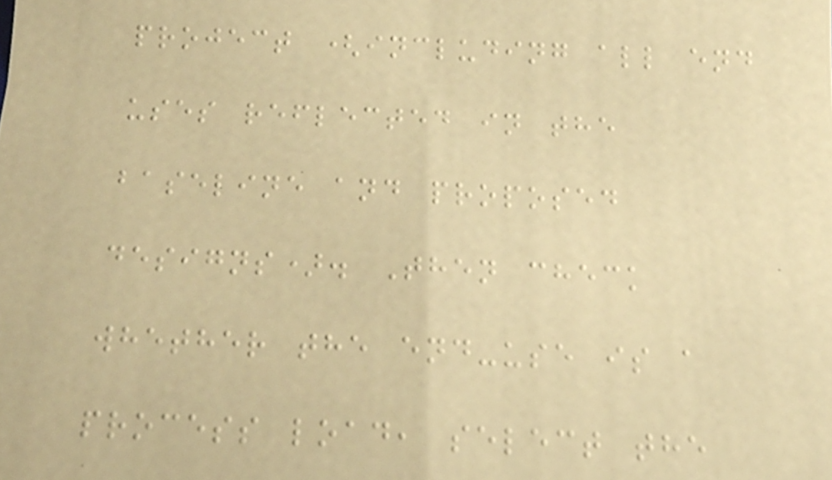project (including all end
uses reflected in the
baseline and proposed
designs). Then check
whether the end-use is a
process load, select the
